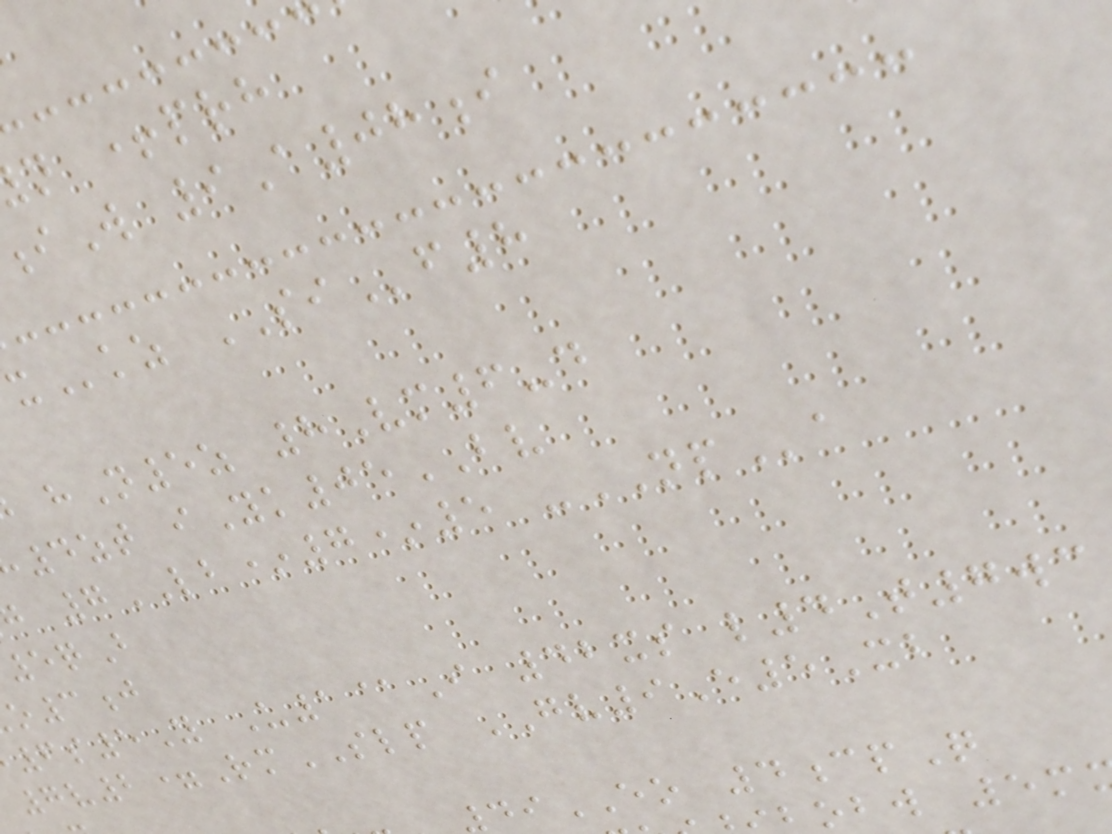n +prh
iW 9A08i
kz SIf8
hN5z 8Vm6-d
4zt iYk05BV
7LB*7*5 -NPa
5qB
o3j
6s5Y U1@I 42xs l4T7wc
7v2=RmSLP GV9E5Xb
EO 4cpQ
